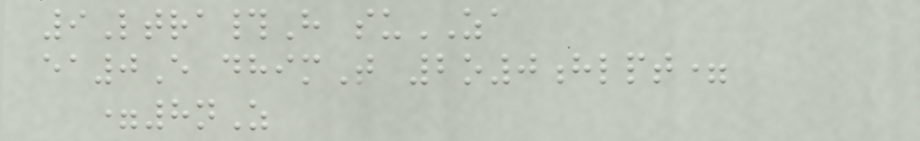9Ltra#H suZA
ea0E dhimT 2o0hlpt=
=8nZ
